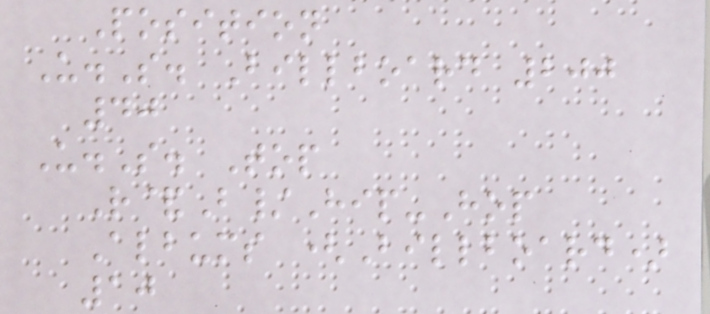Position
U.S. Billboard 200
40
U.S. Top
R&B/Hip-Hop
Albums (Billboard)
10
